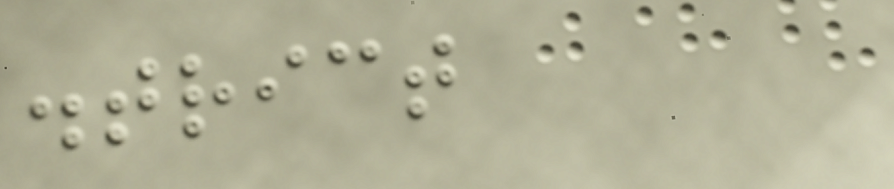district
